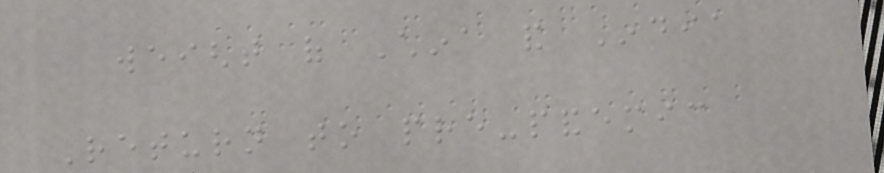weight of China and India
Return to pre-pandemic
